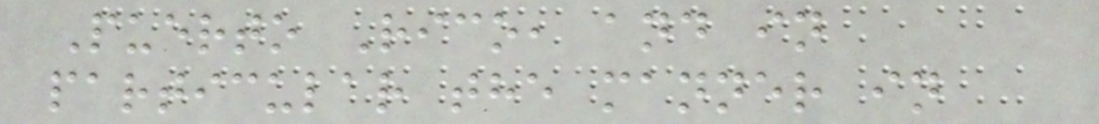Puerto Rico, and in
particular the manner in
